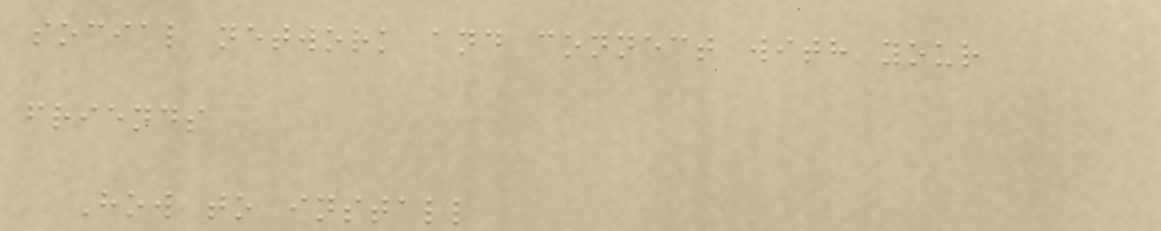social network and connect with your
friends
How to install
